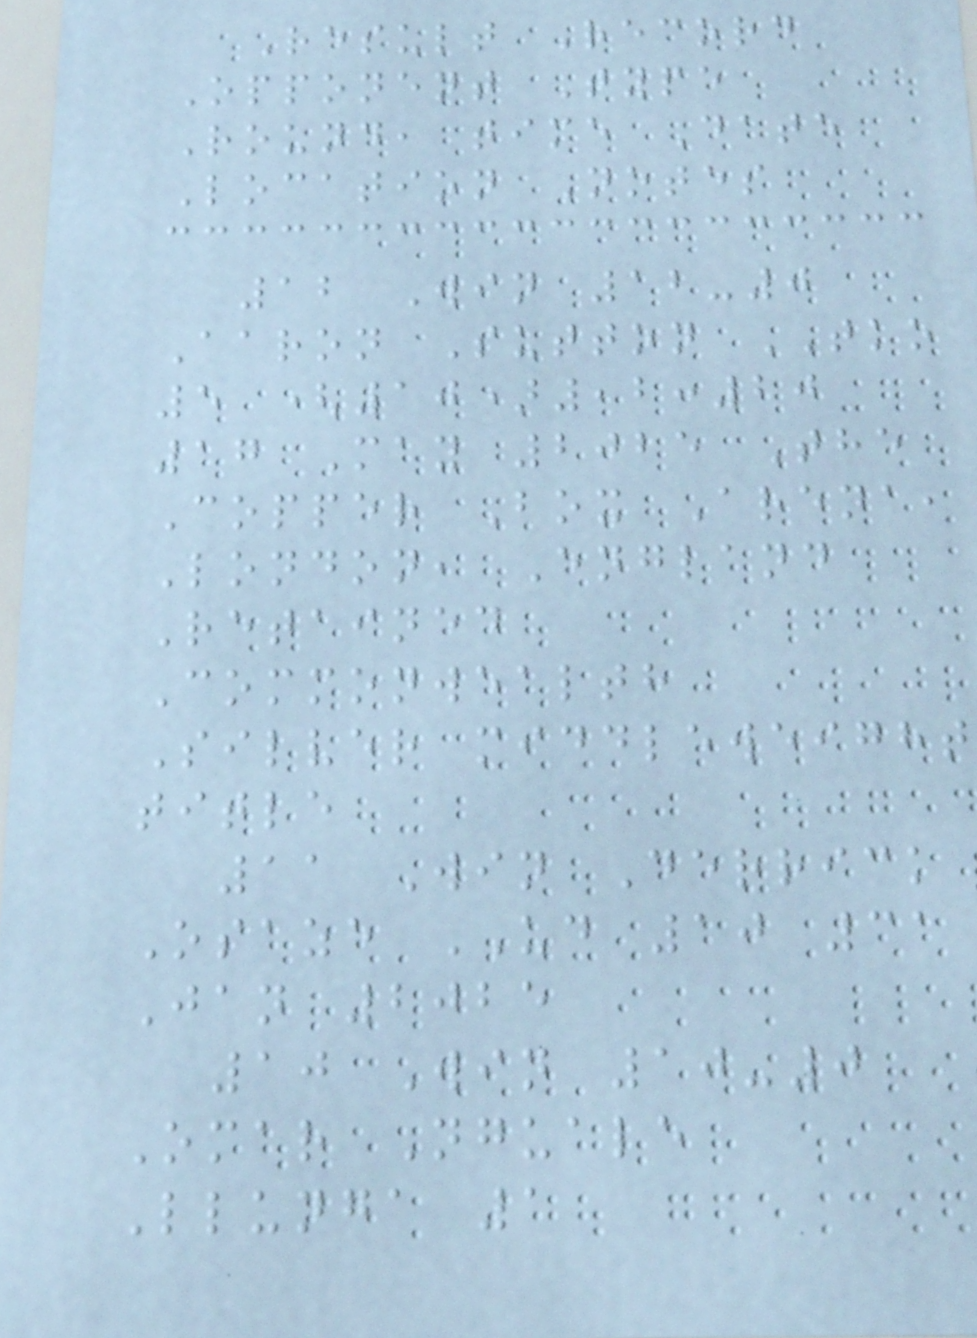Result Record
Opponent Type
Round, time Date
Location Notes
12 Win 12-0
Aaron Sutton TKO
5 (10),2:20
17 May 2025 The
Copper Box Arena,
London, England
Retained
Commonwealth
Silver middleweight
title
11 Win Derrick
Osaze UD 10 31
Jan 2025
10 Win 10-0
Omar Nguale
Llunga 1
